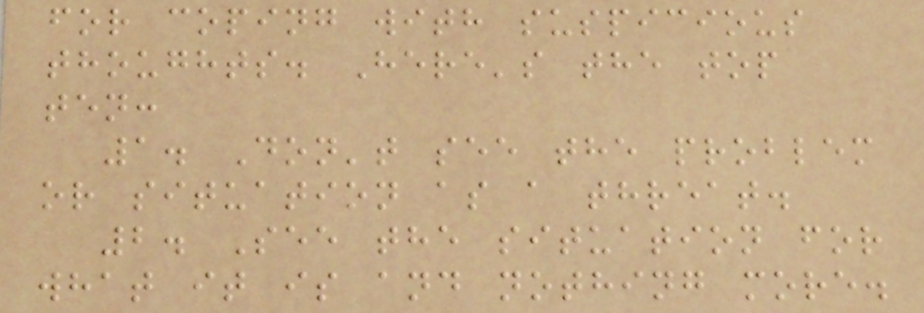for coping with suspicious
thoughts. Here's the top
ten:
1. Don't see the problem
or situation as a threat.
2. See the situation for
what it is and nothing more.
